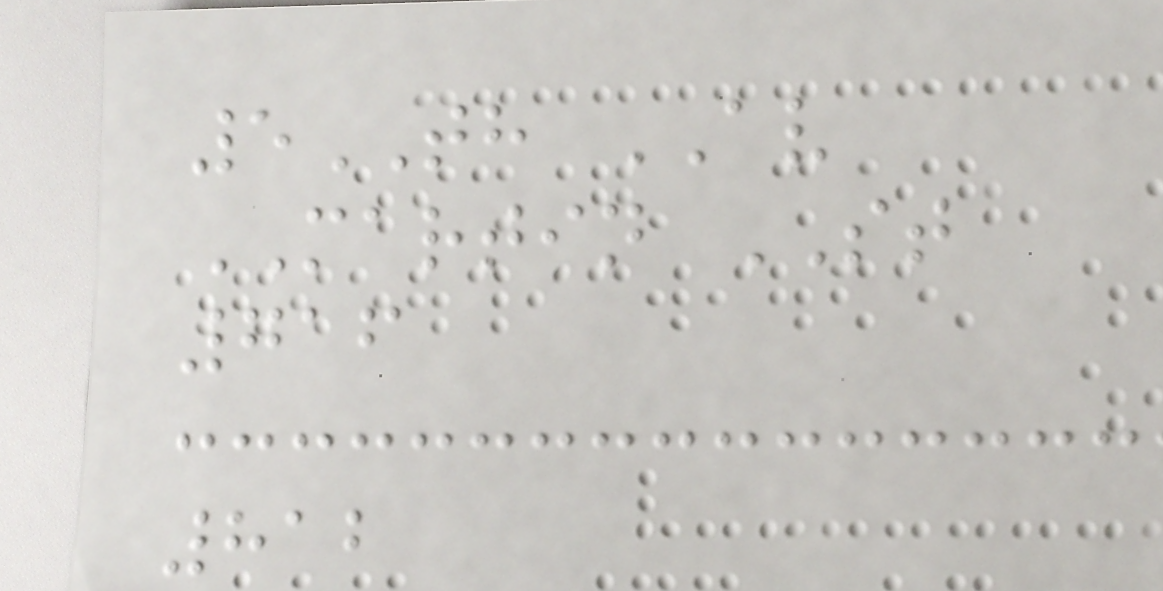5TH AV
MARTIN ST
716
812
